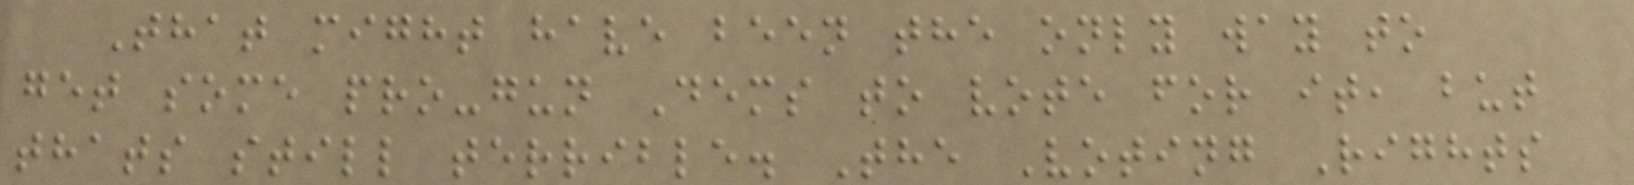That might have been the only way to
get some pro-gun Dems to vote for it, but
thats still terrible. The Voting Rights
